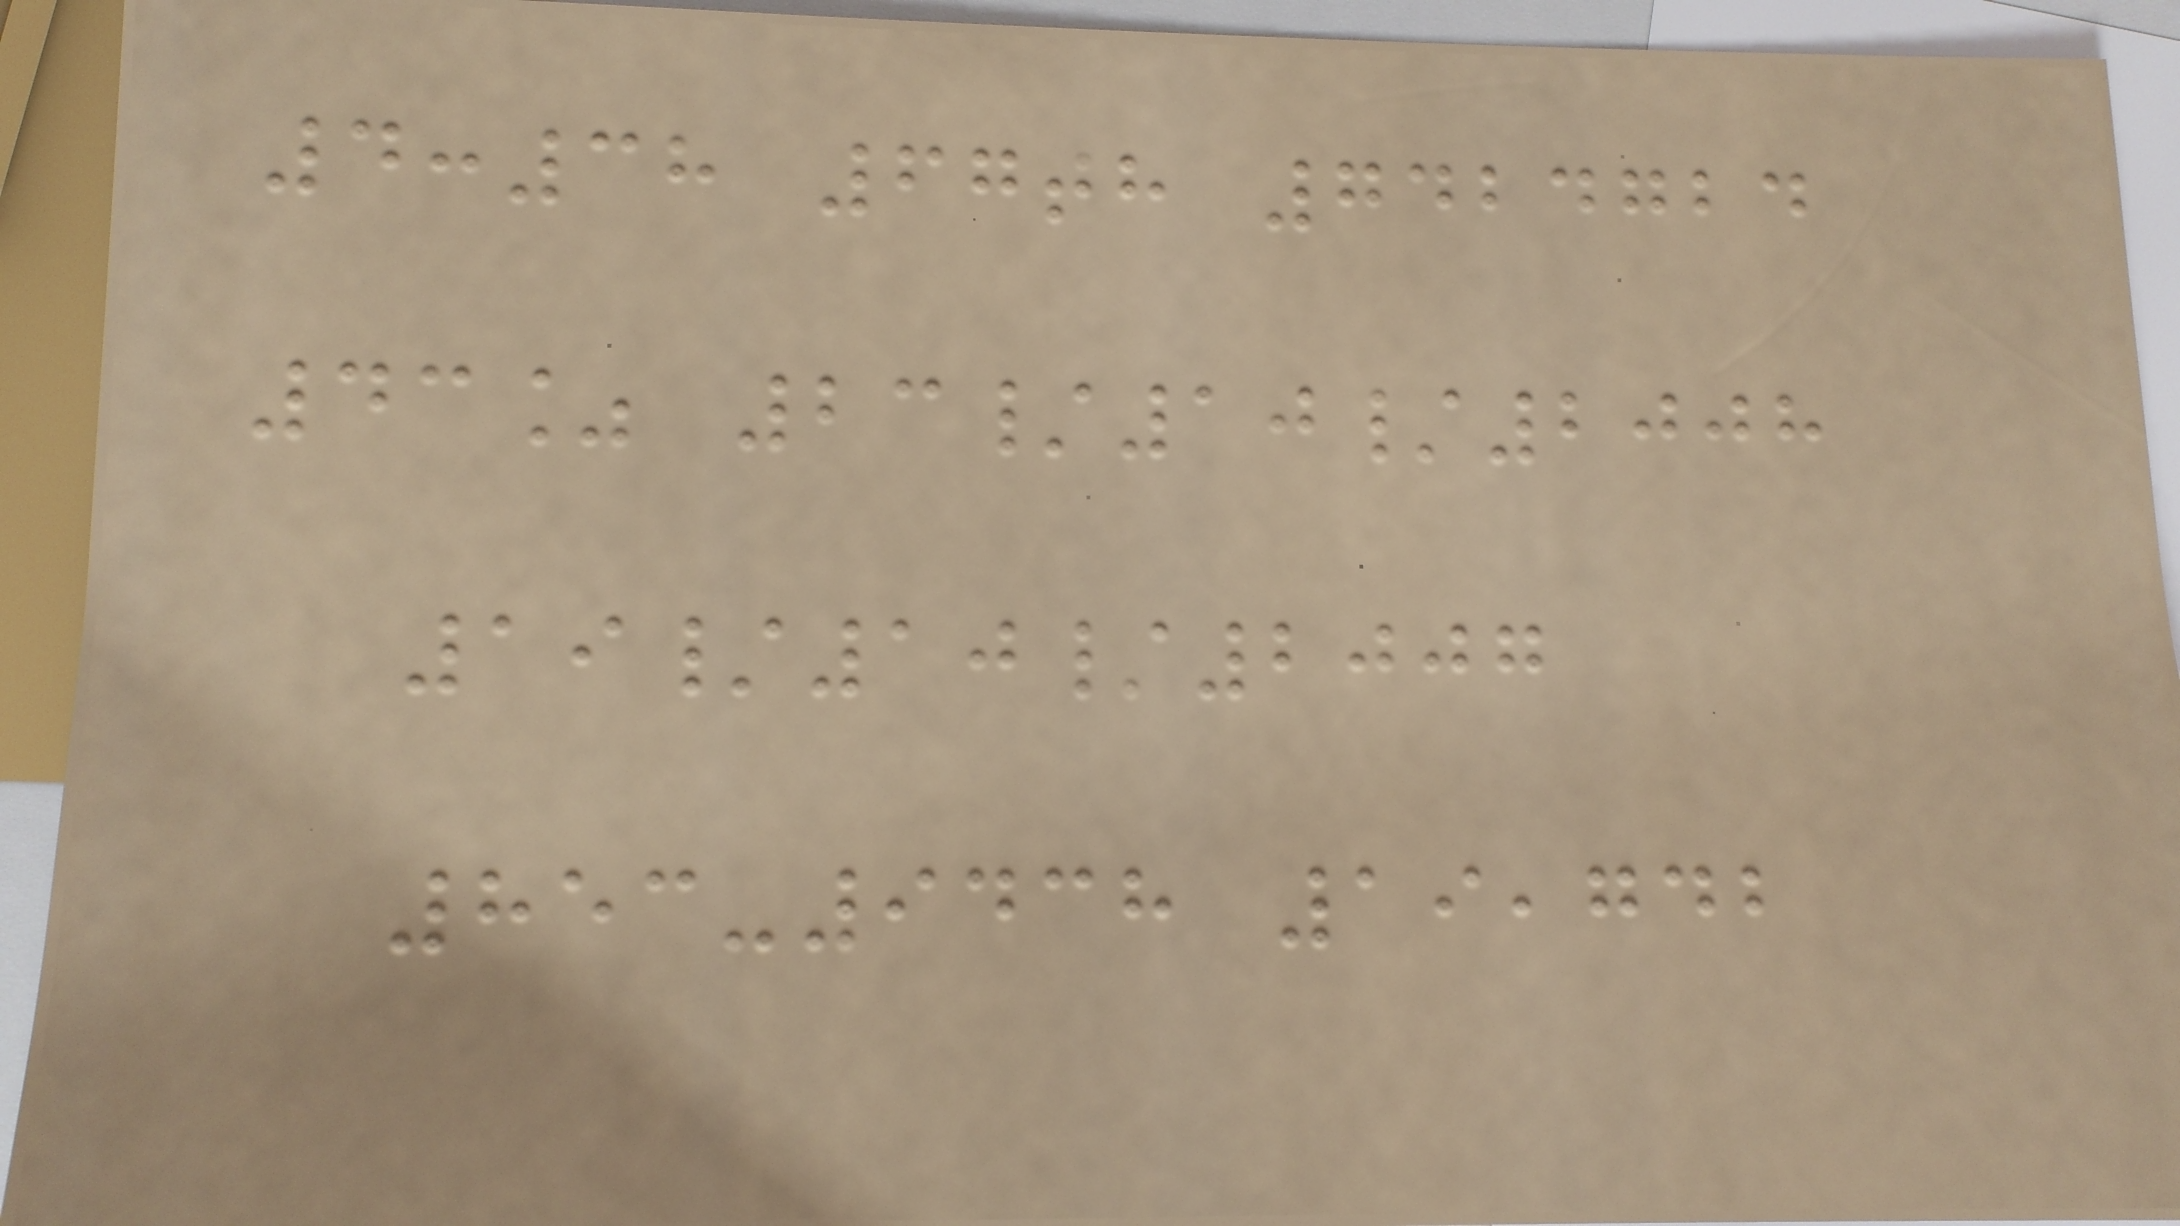4:38 67th 7424724
43% 23/10/2008
19/10/2007
853-9438 19,742
